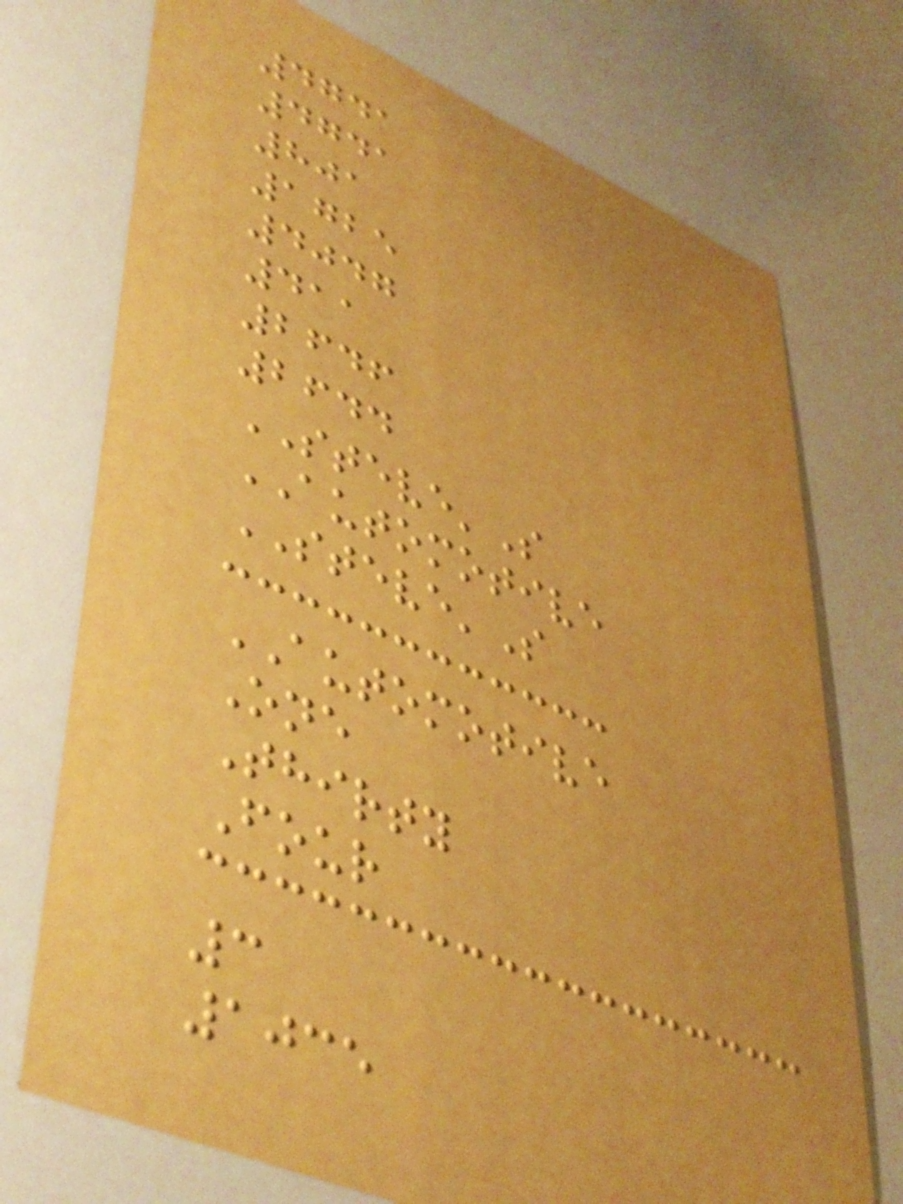4741
4741
801
1725
4047
411
2646
2644
STEVE'S
AUTOMOTIVE
STEVE'S
AUTOMOTIVE
One
Thirty
Four
3
1035
